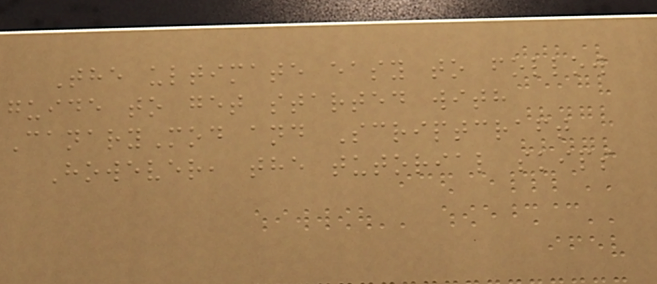The ultimate easy to follow
guide to get started with
CanaryMod and Scriptcraft
However, the tutorial skips
